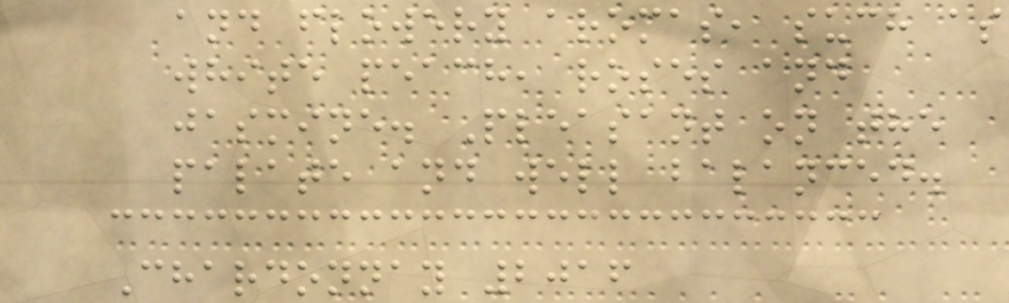and flowery aromas, such as
white peach, roses and
jasmine. Pleasant on the
palate and well balanced.
Chardonnay 2016
